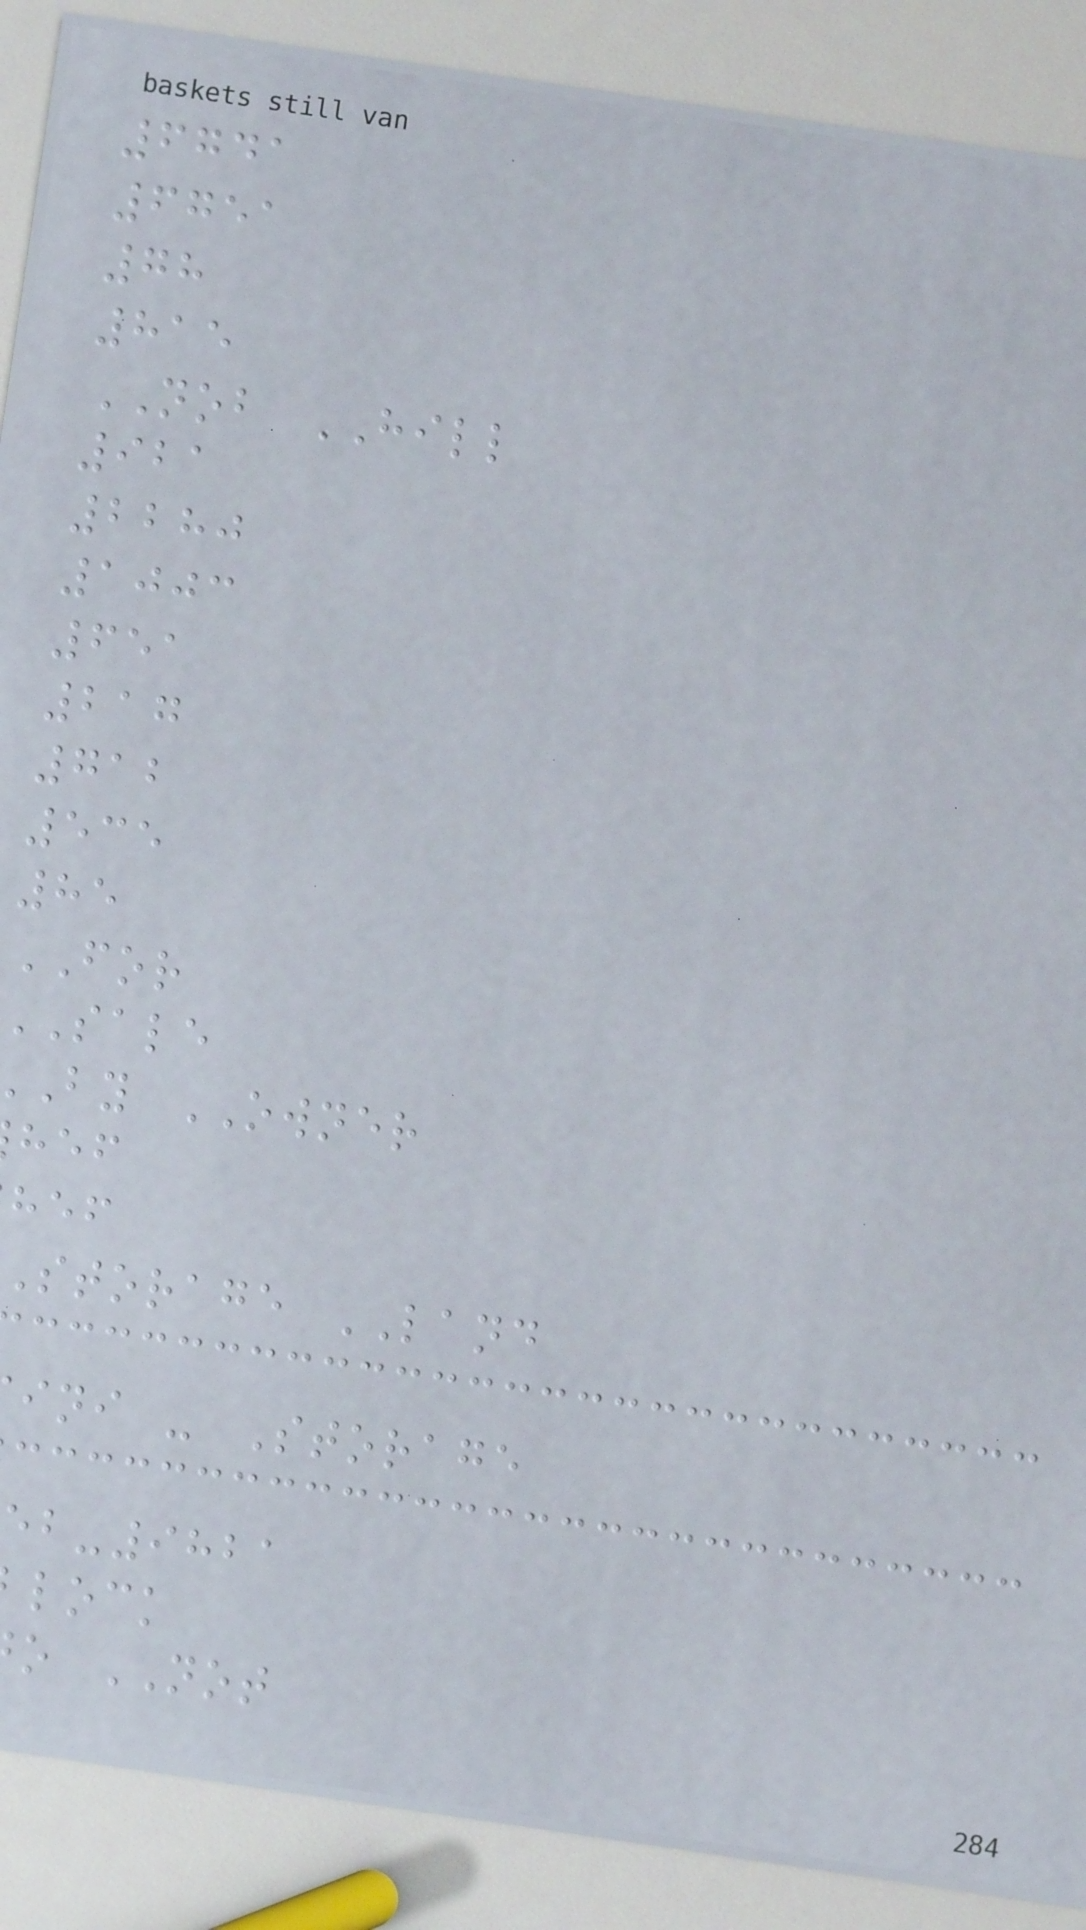6741
6751
78
815
NOB HILL
921
2280
1003
651
217
712
535
85
FOR
sale
by OWNER
storage LAND
ini - Storage
-9821
lock
o NOT
